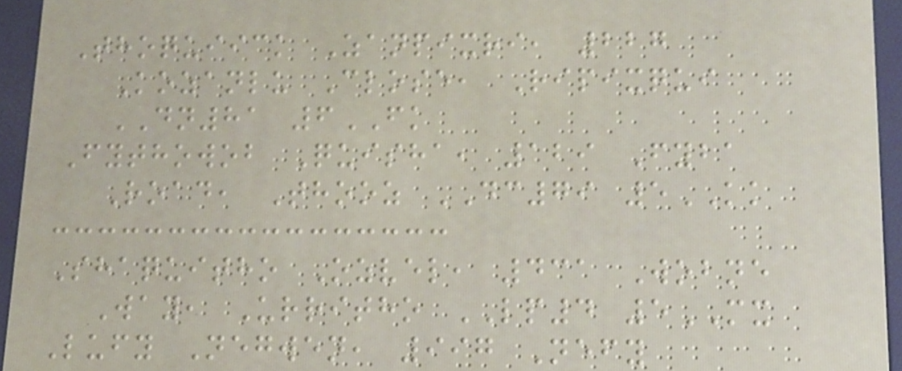Thoquiick Zanpixri, 227
Kozanlu Close, Ripixqui
DN81 6FK
Fythowob Quisha, 129 Fyba
Road, Thooz DC79 5KK
Shaquitho Ozvel, 431 Wobne
Way, Urritho LP4 5MX
Lufy Negwen, 997 Nefy
